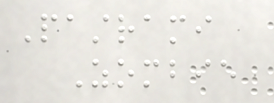Pastrami
Zombie
